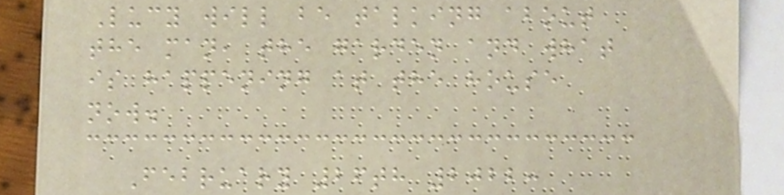Lucy will be talking about
the man, the garden and what
is happening at the house
now.
February 26th 2022:
